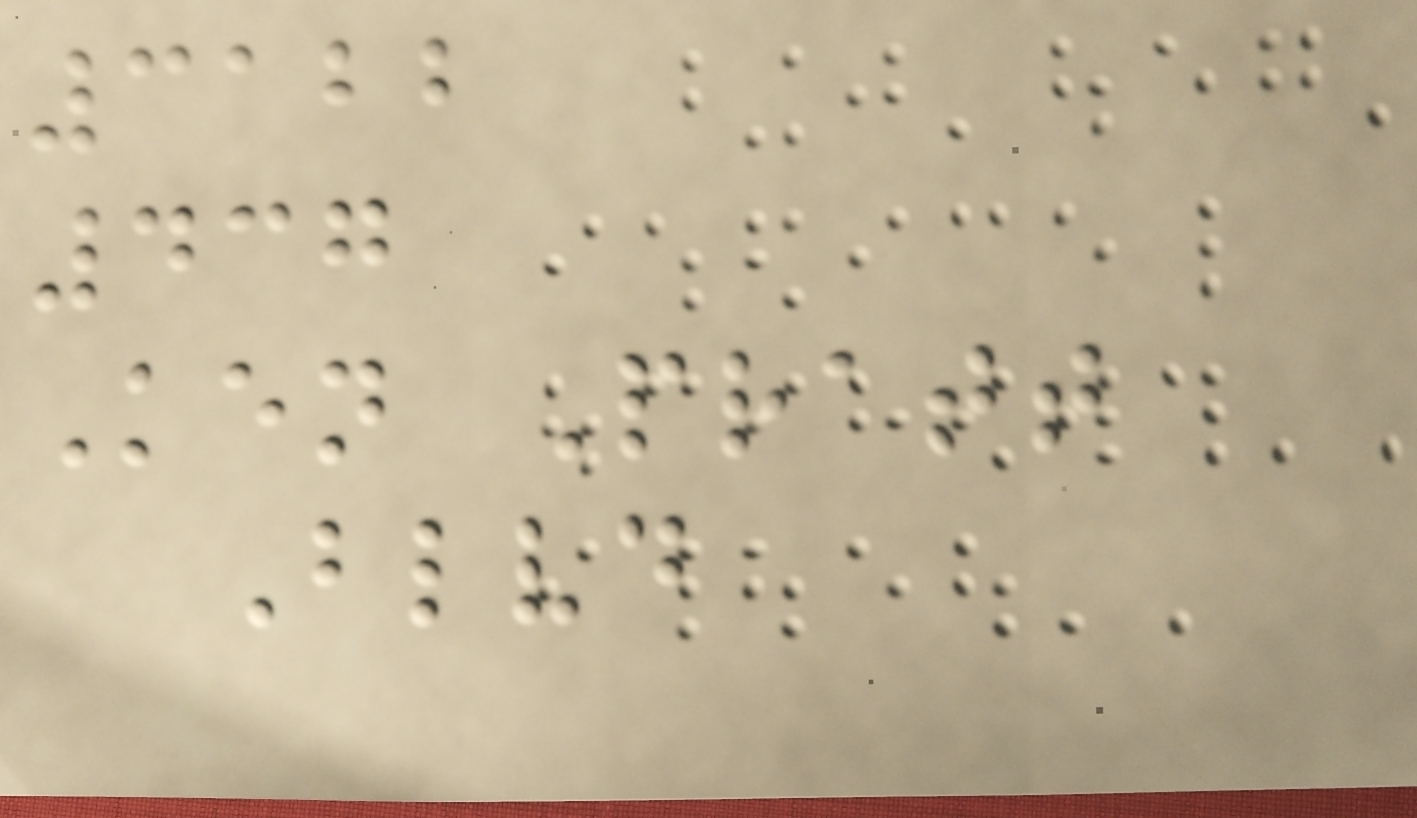3122
437
Ken Pratt
Blvd
